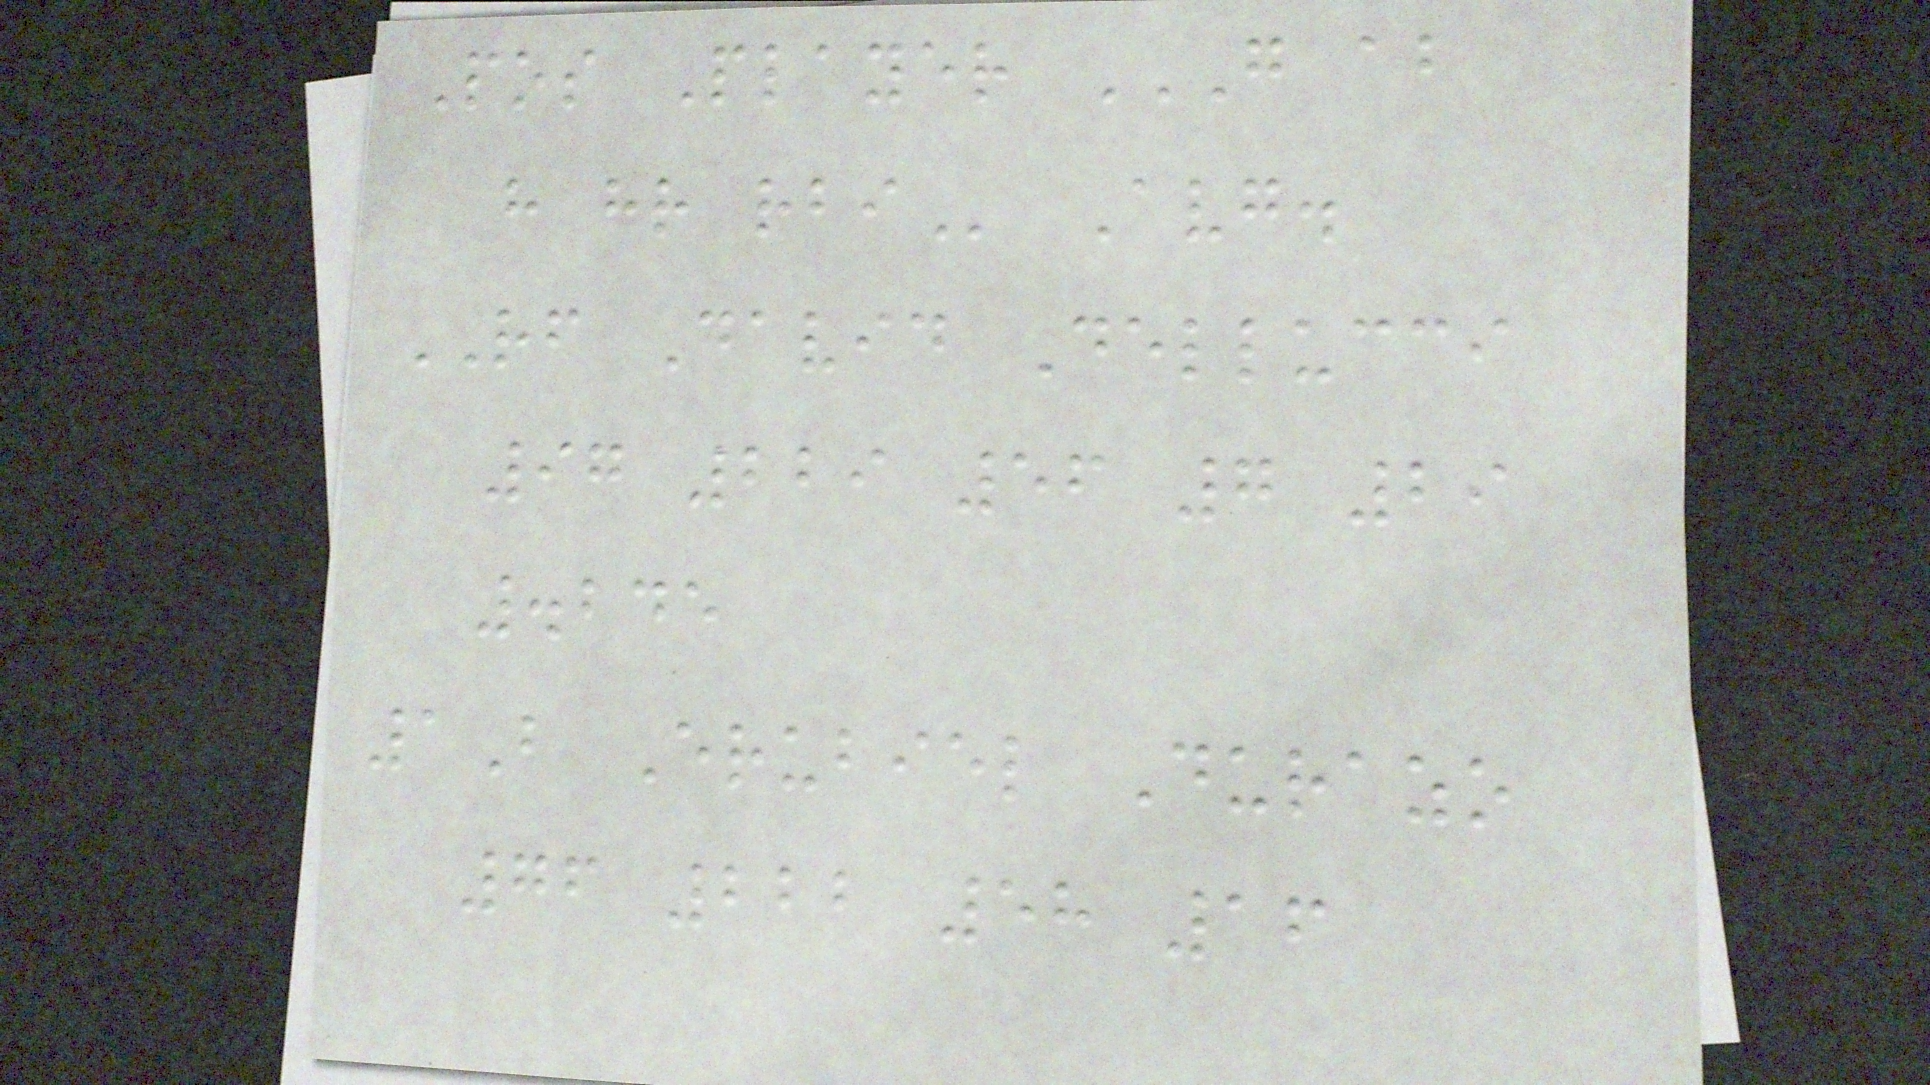Pos Player G AB
H HR RBI Avg.
RF David Dellucci
97 229 56 7 29
.245
1B Erubiel Durazo
76 222 58 16
